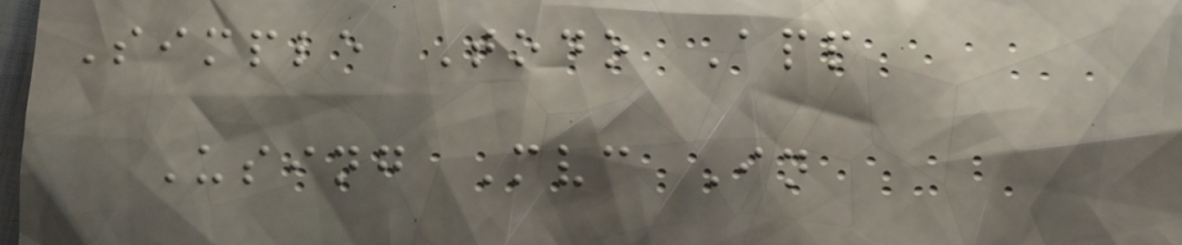Simple Todo App
Using Mvc In
